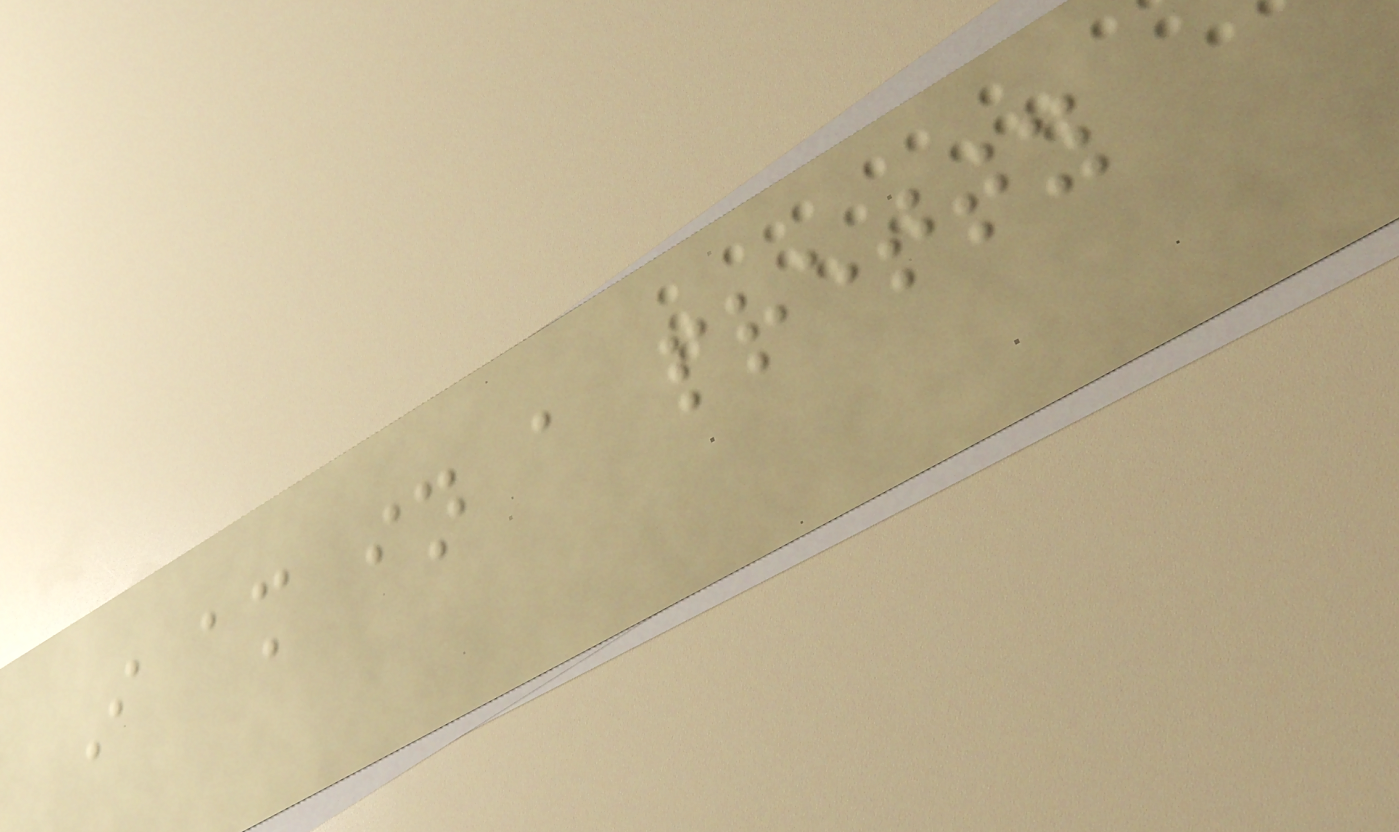I am in a pretty
